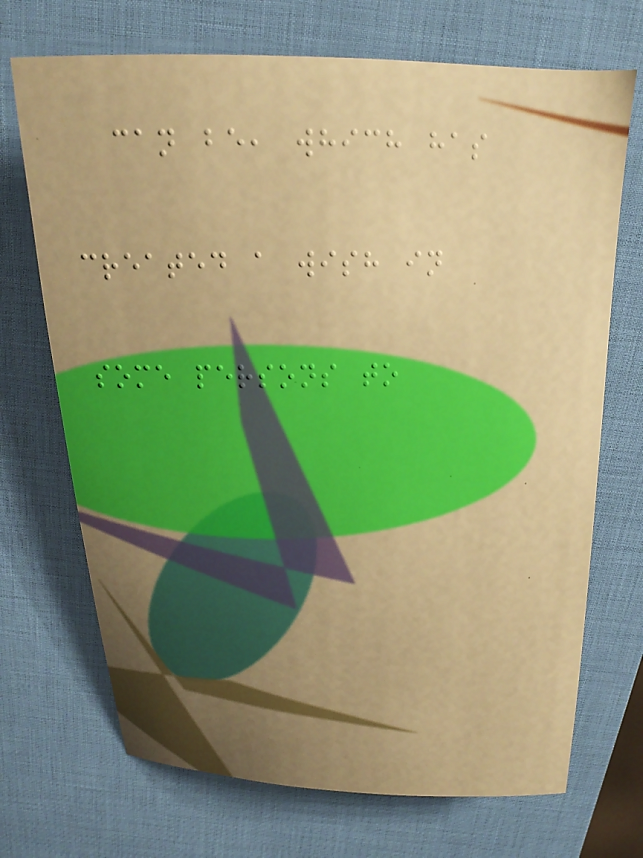can be, which has
created a wish in
some persons to
